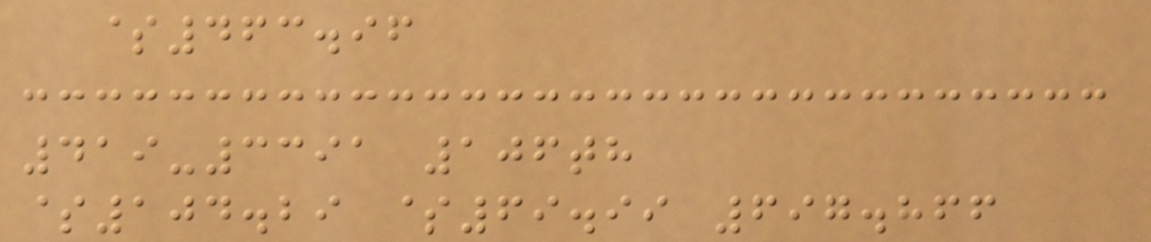$463.96
419-3391 106th
$104.29 $69.99 697.866
